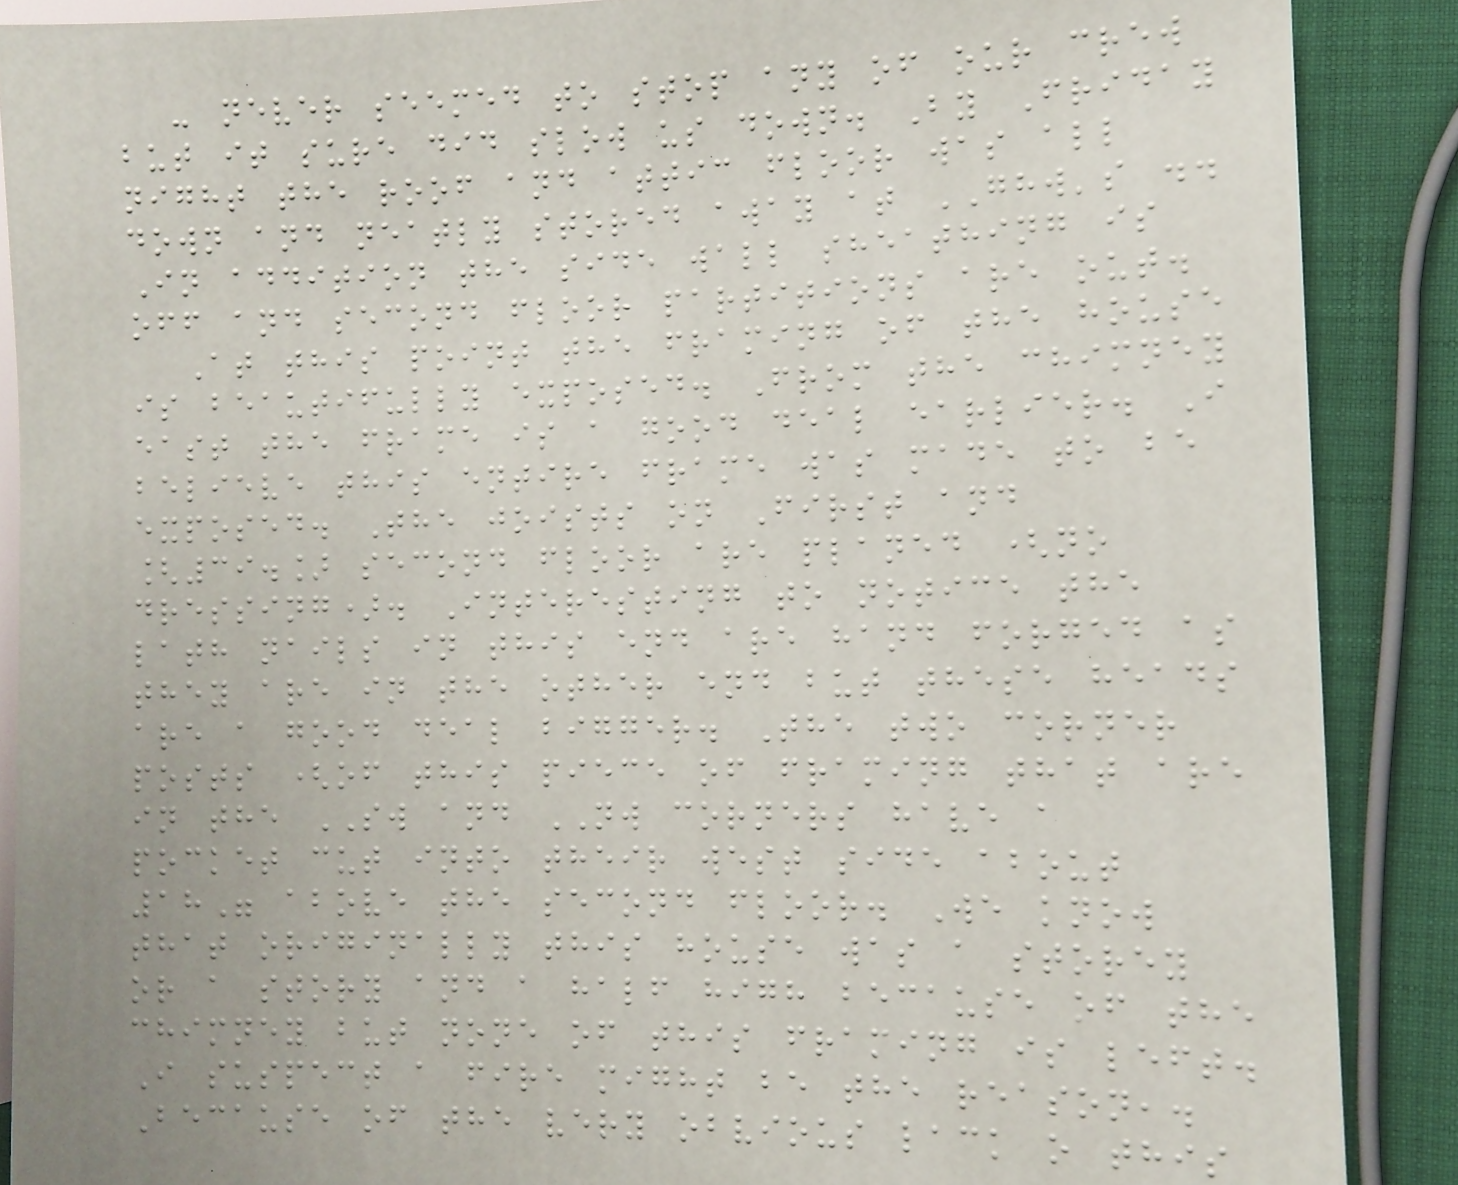- never seemed to stop any of our crew
but it sure did slow us down. By Friday
night the roof and attic floor was all
down and neatly stored away at GHW's ..
In addition the side wall sheathing is
off and second floor partitions are out.
At this point the framing of the house
is beautifully exposed. From the chimney
east the frame is a good deal earlier. I
believe this entire frame was made to be
exposed. The joists on First and
[39.] second floor are planed (no
dressing). Interesting to notice the
lath nails in this end are hand forged as
they are in the other end but these heads
are a good deal bigger. The two corner
posts (of this piece of framing that are
in the SW and NW corners have a
pocket cut into their west side about
18" above the second floor. We know
that originally this house was a storey
or a story and a half high because of the
chimney but none of this framing is left.
I suspect a fire might be the reason,.
Because of the very obvious lack o this
